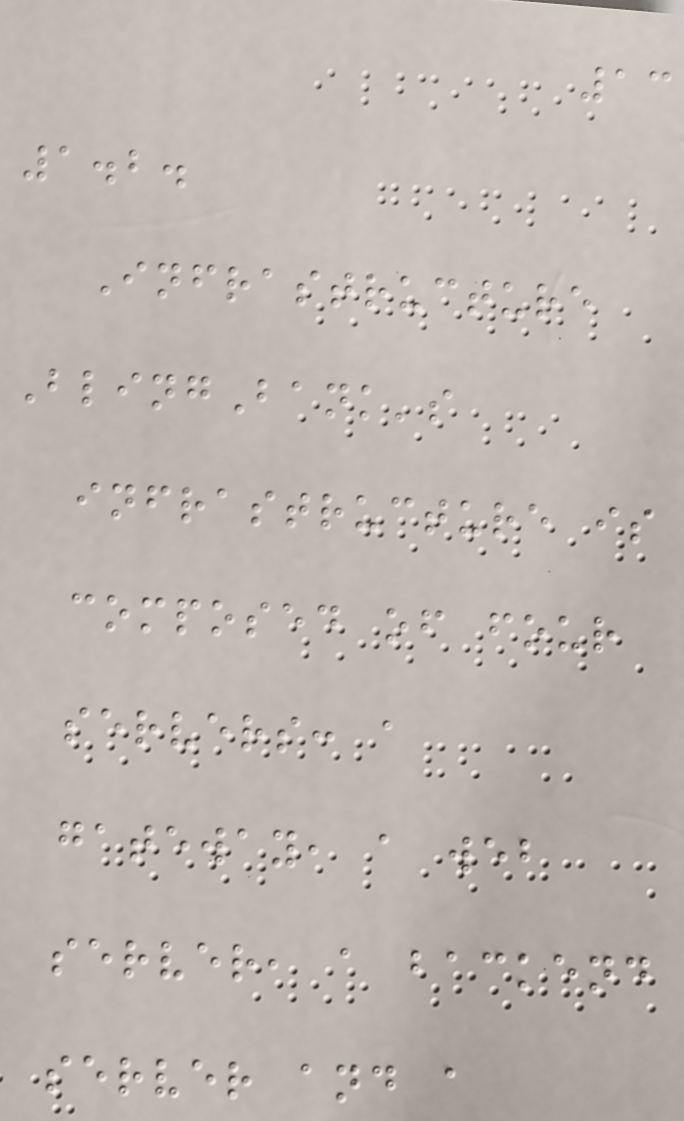13
1.2.
Infrastructure
BlingBank's
infrastructure is
composed of four
servers: a
gateway, a web
server, a backend
server and a
